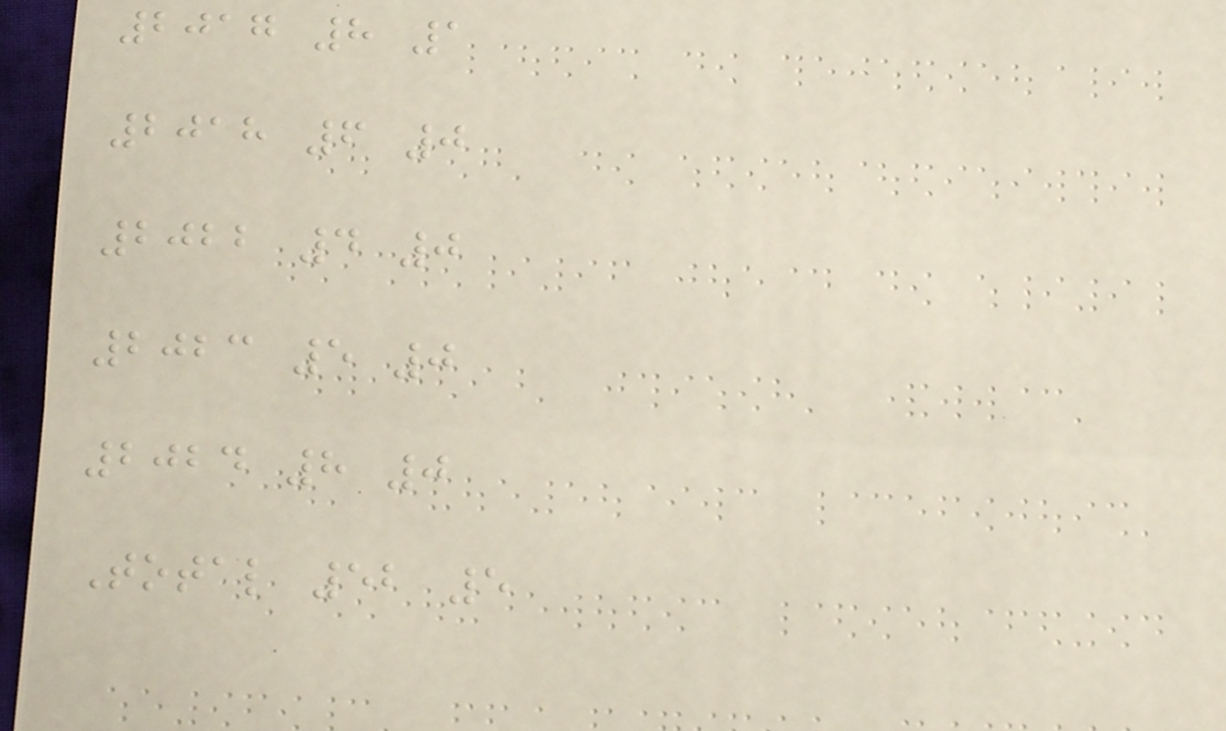2017 8 1
2018 6 0
2022 4 0
2023 5 0
2024 8 0
Total 52 5
